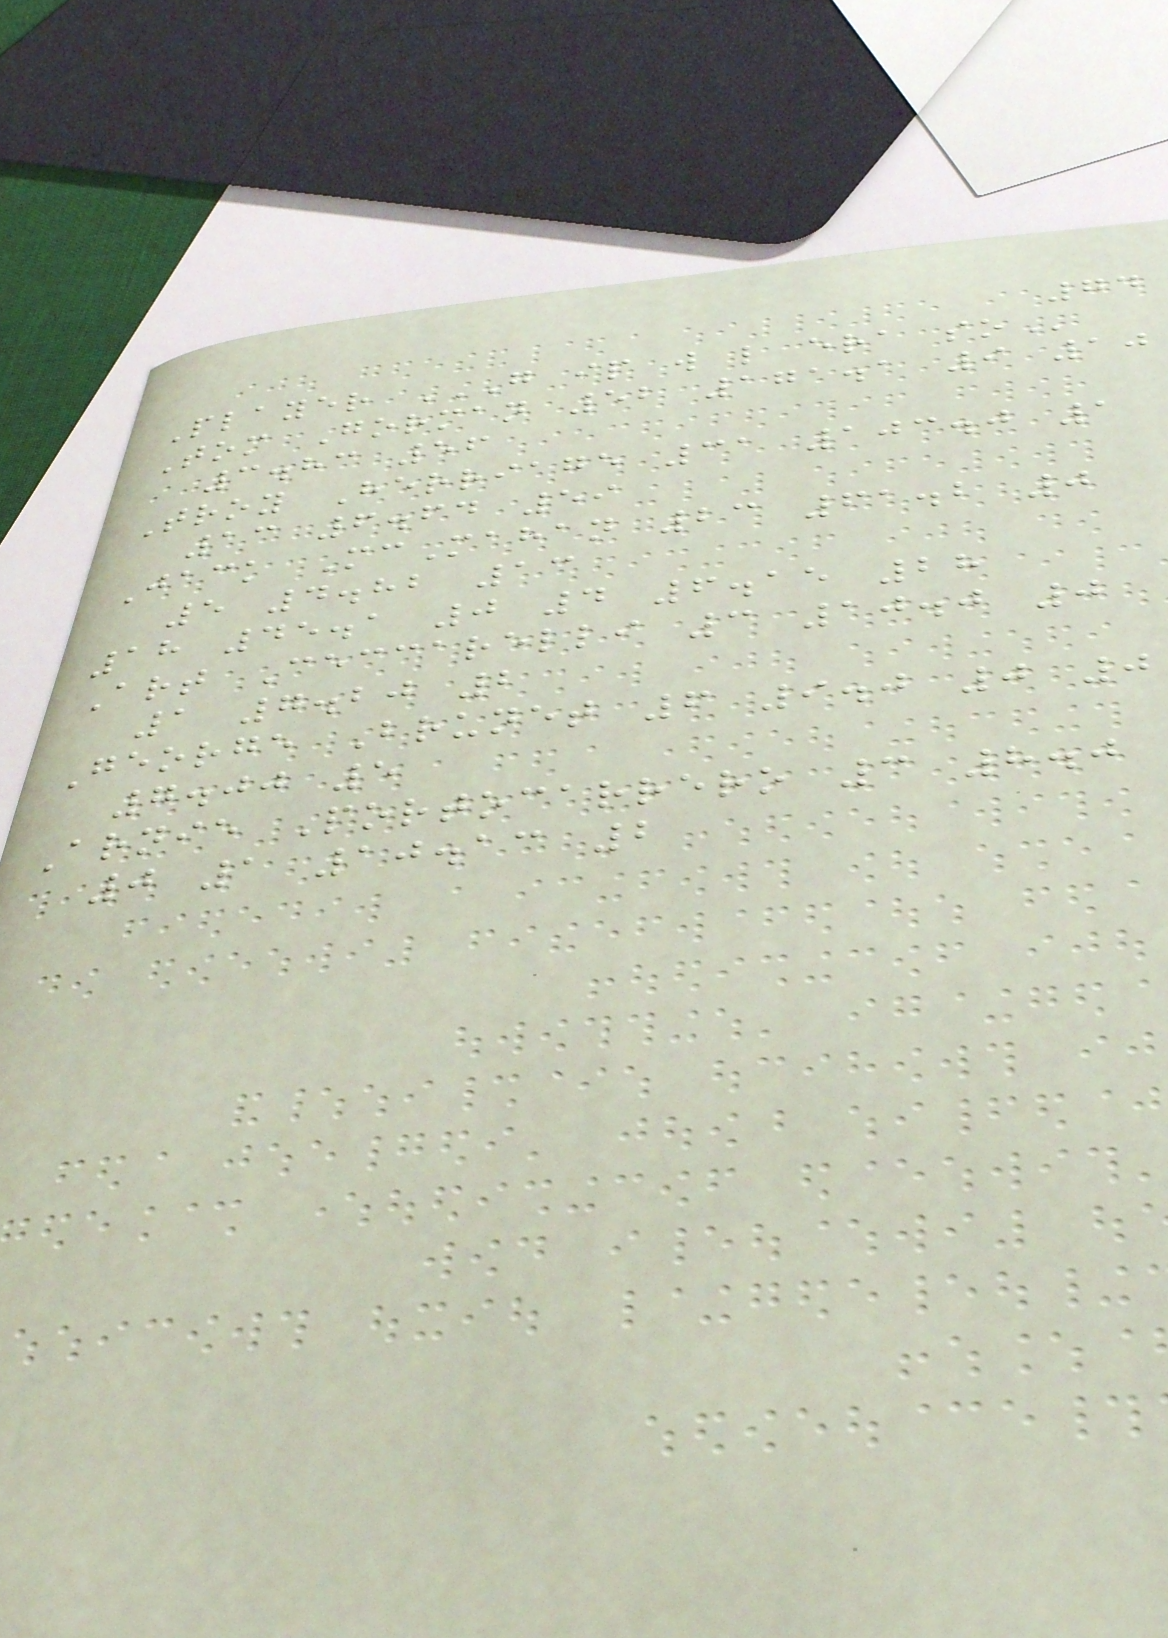74
Player G IP W L ERA SO
Tom Gorman 52 171.1 9 10
3.83 56
Troy Herriage 31 103.0 1
13 6.64 59
Jack McMahan 23 61.2 0
5 4.82 13
18 45.1 0 4 6.15 28
Art Ceccarelli 3 10.0 0
1 7.20 2
George Brunet 6 9.0 0 0
7.00 5
Arnie Portocarrero 3 8.0
0 1 10.13 2
